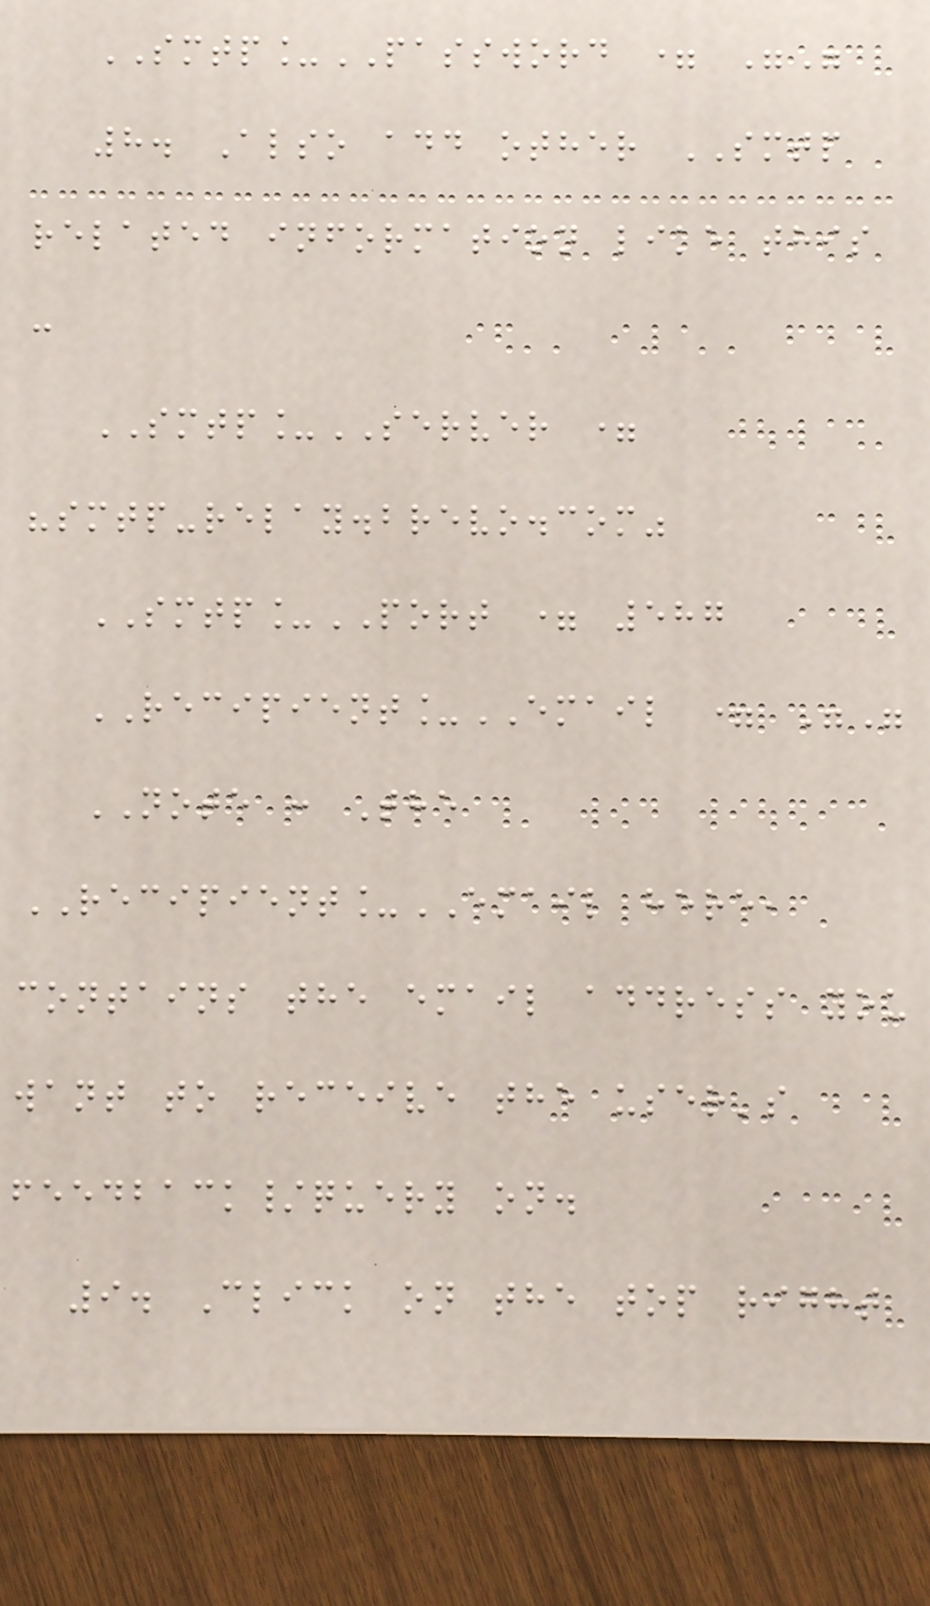SMTP_PASSWORD = ""
8. Also add other SMTP
related information like this
:
SMTP_SERVER =
"smtp-relay.brevo.com"
SMTP_PORT = 587
RECIPIENT_EMAIL = ""
NOTE : The
RECIPIENT_EMAIL here,
contains the email address you
want to receive the user's
feedback/query on.
9. Click on the top right
